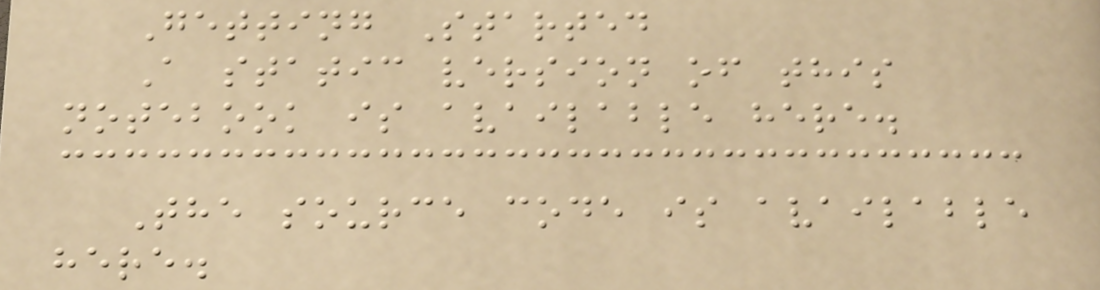Getting Started
A static version of this
notebook is available here.
The source code is available
here.
